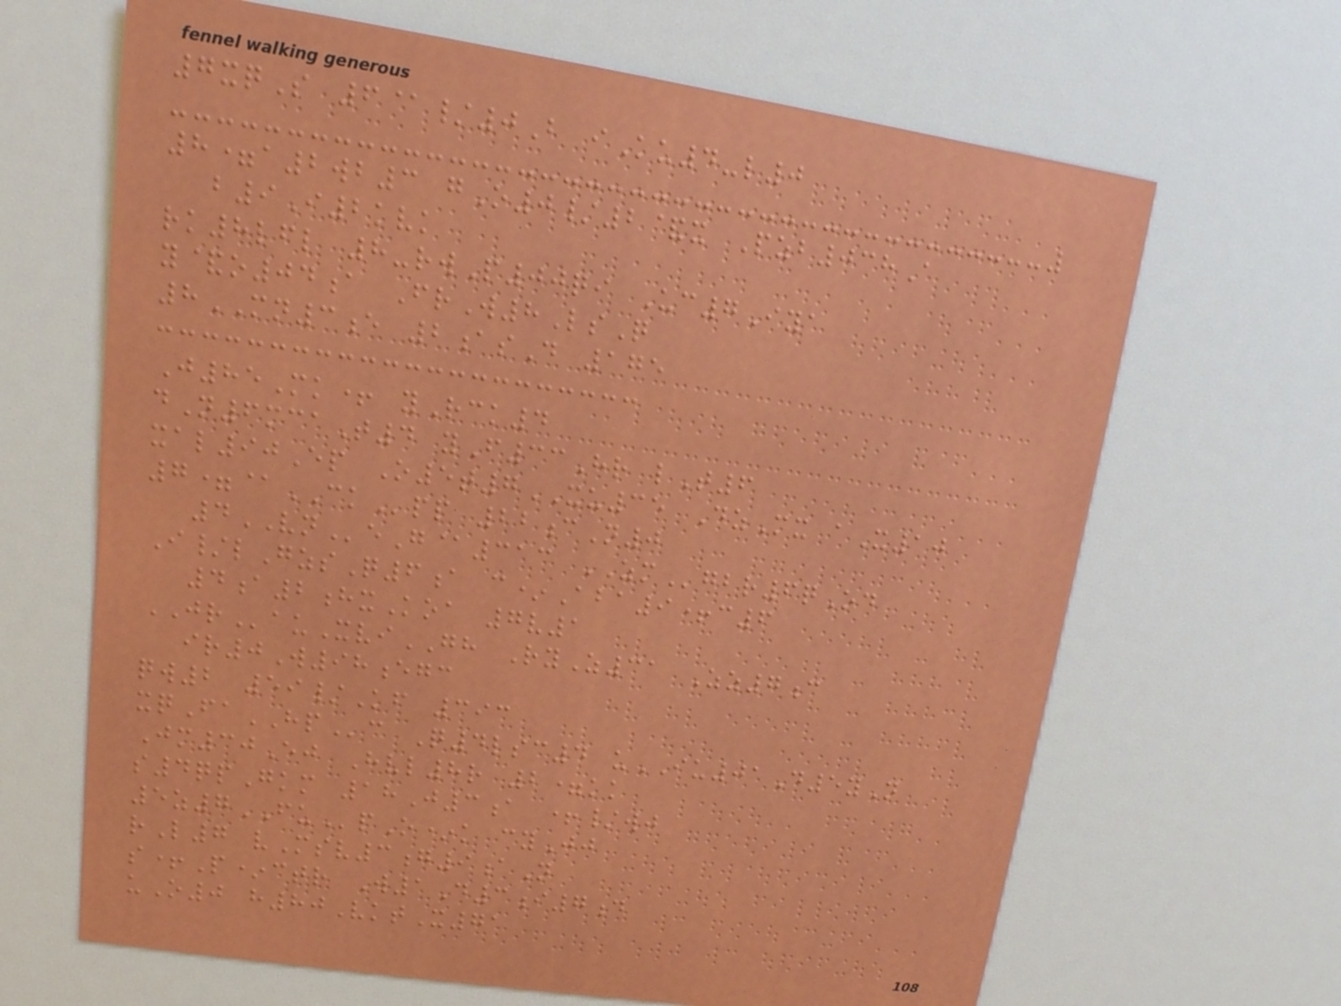7xqS 6@/0B iKu4-l0
8=a2wb3 gO0/2&x Pzb038A
b9I2kvk
rk8lfl 8-rwP00qi Uc7Iya
y&o04a FrW8LsQ
8MN3e 2asD 175
J85Mk+ yRck4
dN6mcaT4 yF33Hr lT6
xal90Ep O5t7XU35 DzMx aX10
7=@CKpp 22cN0
4VNeG@313 ZMgbr6qOd
I/lGzsQ6a c*Aba9+c6
4a2hxKoa 7v1
JRauXviGH RyZ31 Zz7c
ir0W98egc
qw2 59/Kf 393
xqFaHPc Q4lsc4 uIU01D5yN
Jm30Ej Hvl8r 2=kk
s4qpGkm 18J3a +/wj
5z7FUpO*k cyJj
rL7 vMsv3g9aN
s+P*ctr W1D3i7d
uO0 h80VktX71
